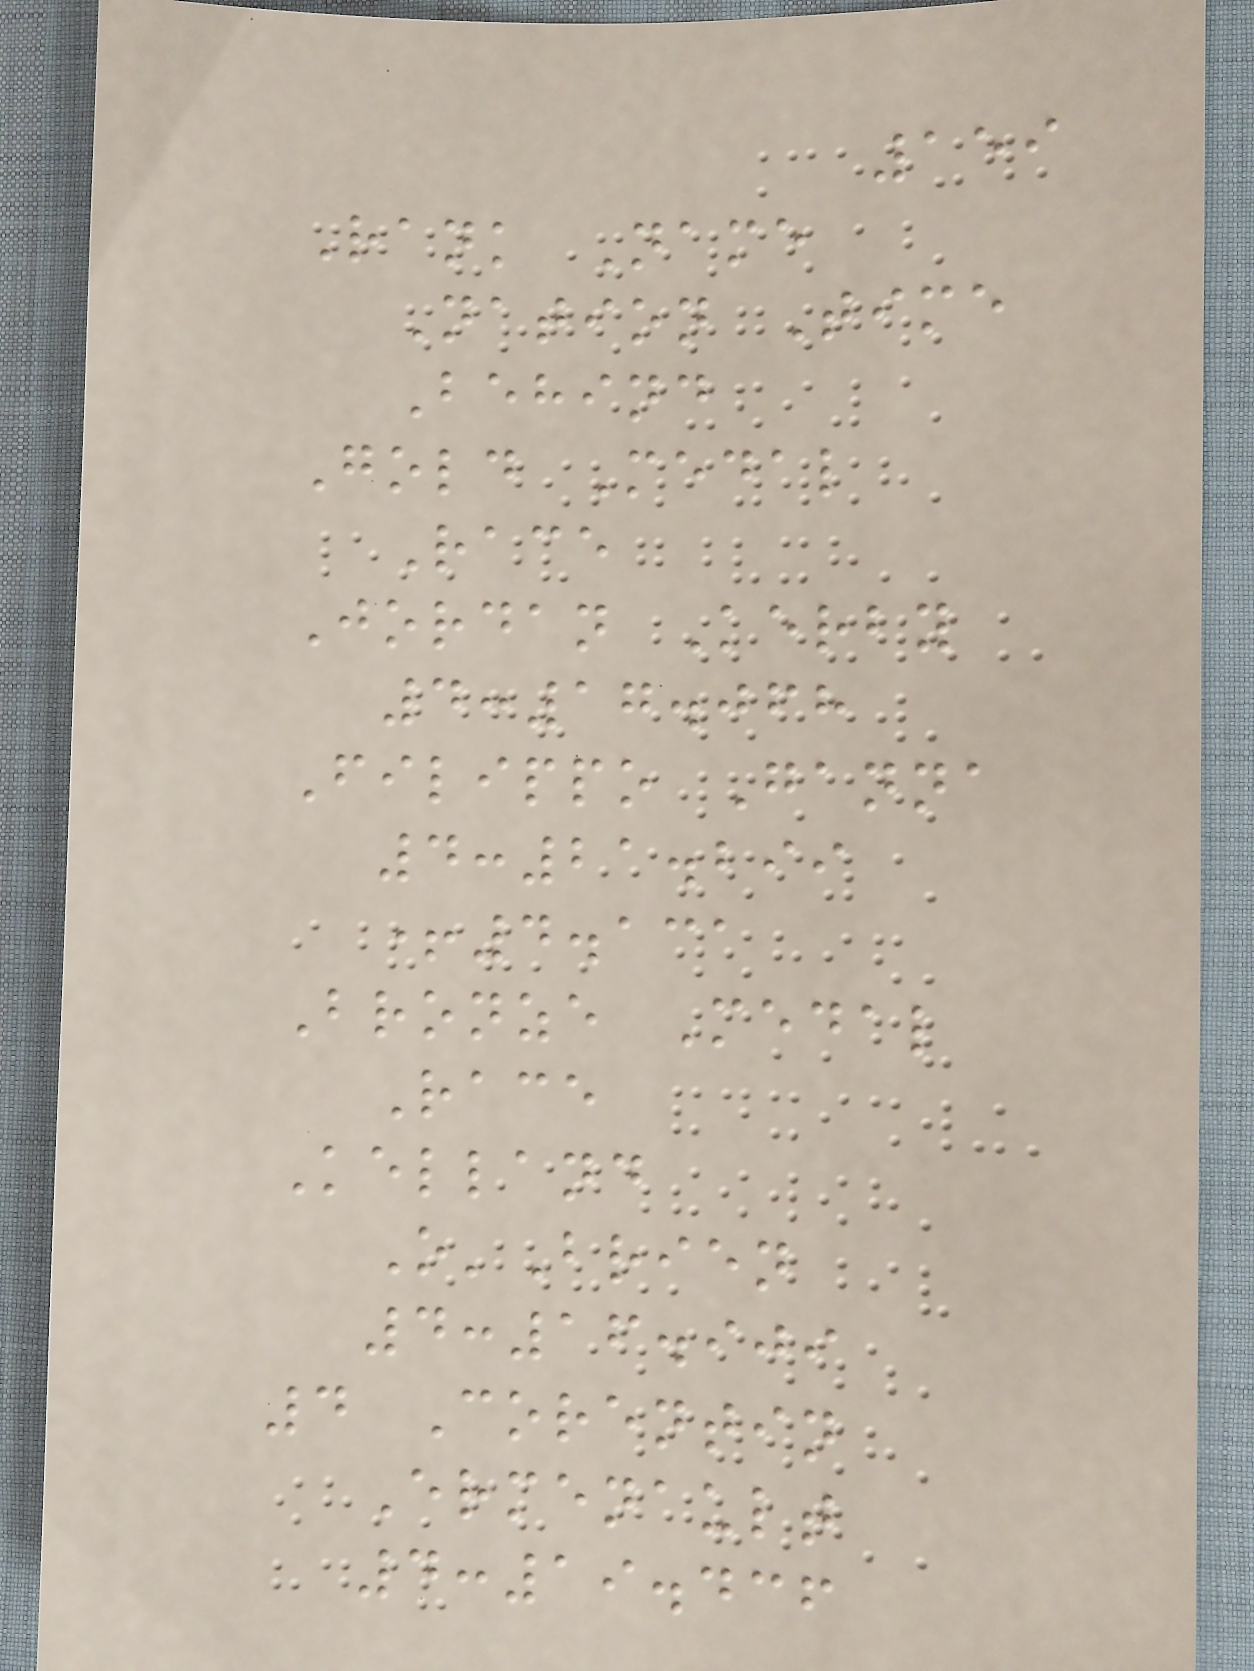159
Rank Name
Nation Time
Behind
Gold Medal
Race
Jordan Kerby
4:17.068
Filippo Ganna
4:21.299
+4.131
Bronze Medal
Race
Kelland
O'Brien
4:16.909
4 Corentin
Ermenault
4:19.436
